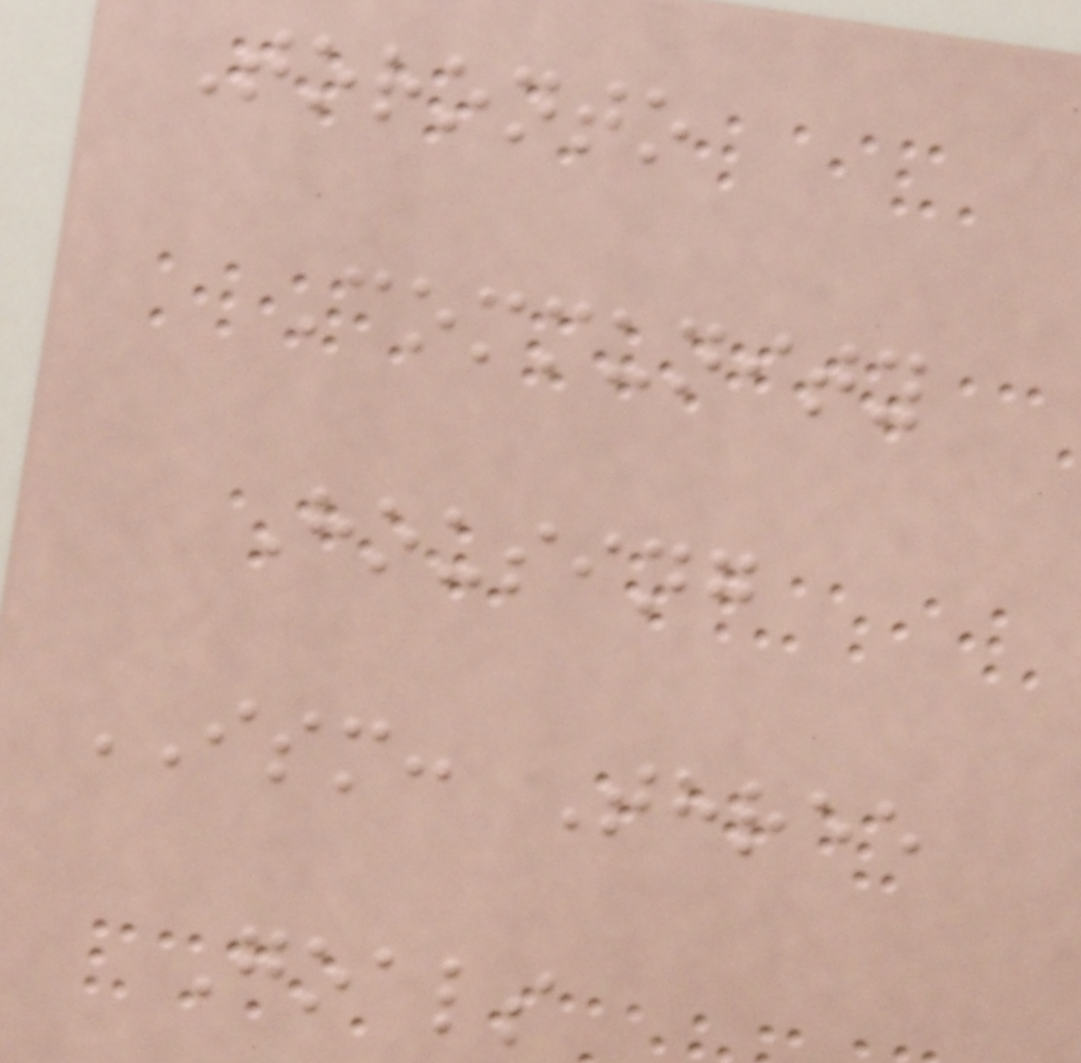Toronto
Community
Housing
ISM: Three
Goals
